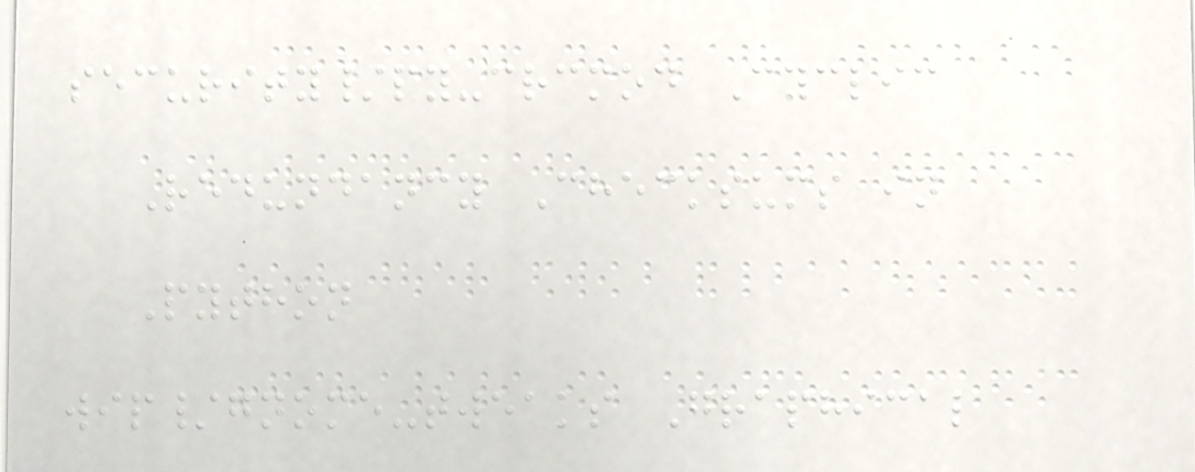security/py-crcmod Cyclic
Redundancy Checksums in
Python
wip/gnome-tweaks Graphical
